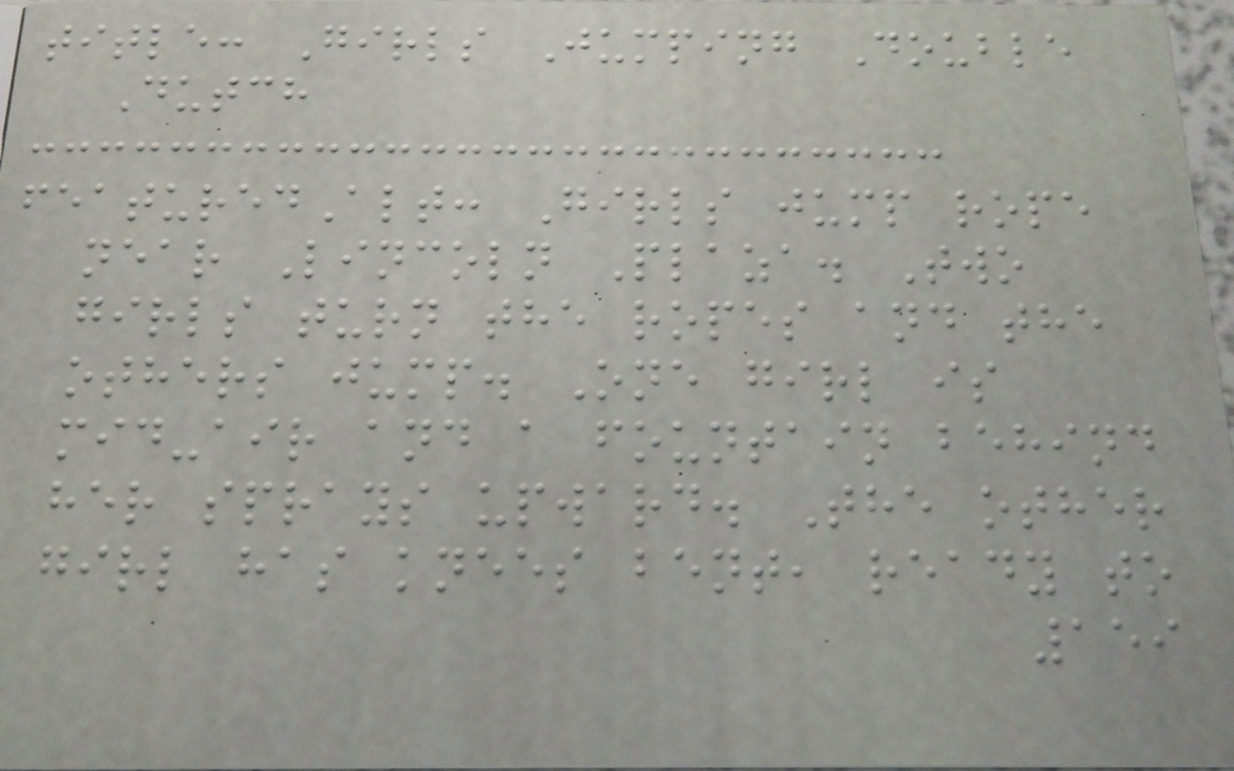title: Girls Jumping Double
Dutch
featuredAlt: Girls jump rope
near Lincoln Plaza. Two
girls turn the ropes and the
others jump. One girl is
mid-air and a fountain behind
her sprays upward. The other
girl has knees bent, ready to
159
